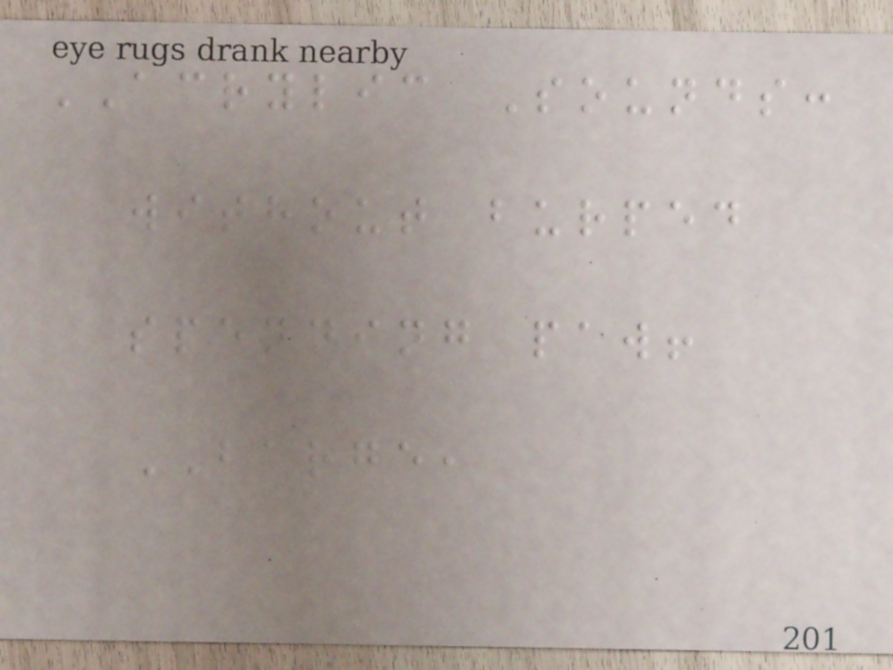ACRYLIC Sounds:
without burped
spending paw!
BARGE,
